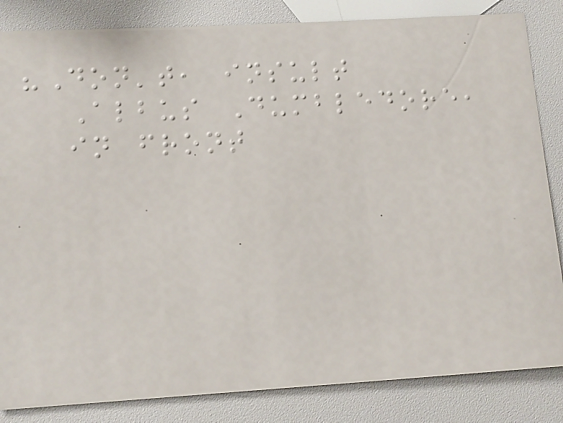"Don't, insult
Albus Dumbledore,
in front
